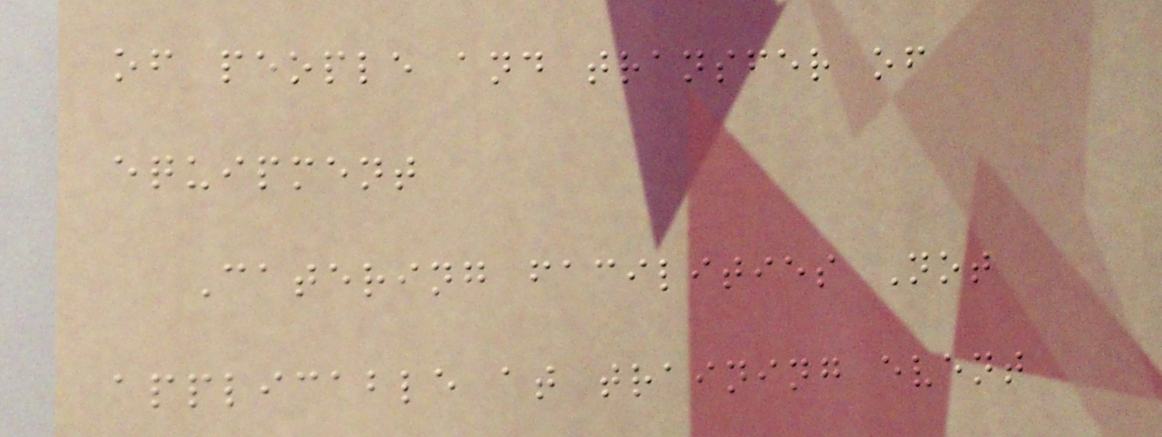of people and transfer of
equipment
Catering facilities Not
applicable at training event
